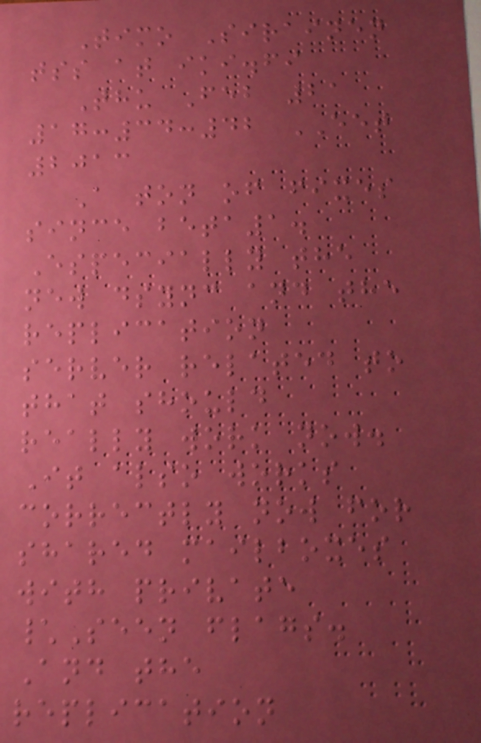Timo Sirainen
tss at iki.fi
Thu Feb 21
17:34:42 EET
2013
A ton of fixes
since beta1.
Especially the
new dsync and the
replication
server related to
that should
really work now.
It also works
correctly now for
shared mailboxes
with private
\Seen flags.
And the
replication
